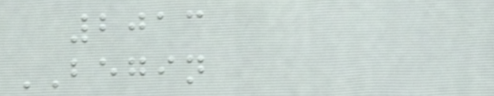2013
BEGIN
